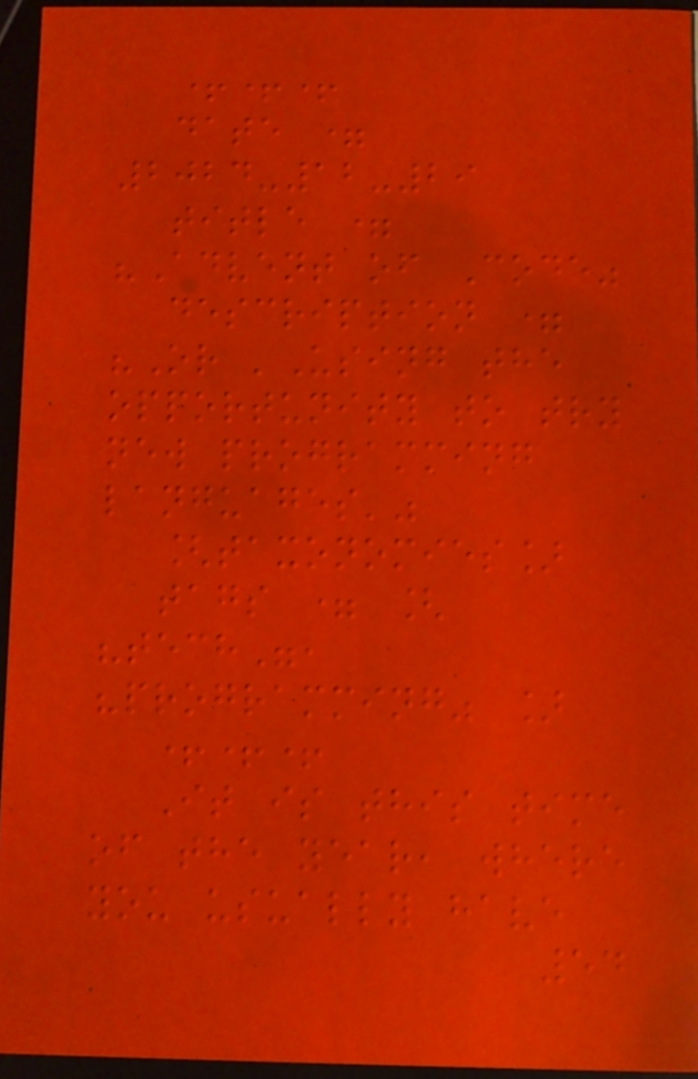+++
date =
2024-12-29
title =
"Advent of Code"
description =
"Or 'Using the
opportunity to try
new programming
languages'"
[taxonomies]
tags = [
"tech",
"programming" ]
+++
It is this time
of the year, where
you usually have
54
